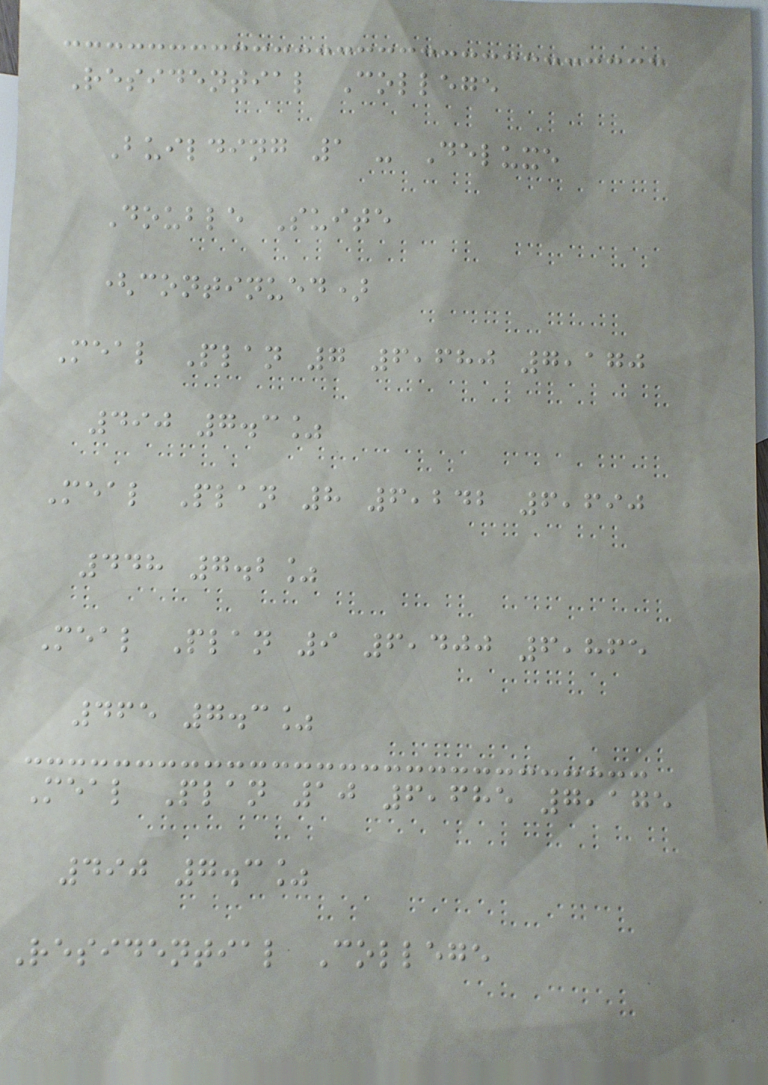Residential College
Building 1 - Deluxe
Double Suite
(continued)
Meal Plan 7 6,680 7,170
490 7.3%
Meal Plan 8 6,242 6,690
448 7.2%
Meal Plan 9 6,400 6,865
465 7.3%
Meal Plan 10 6,685 7,175
490 7.3%
Residential College
